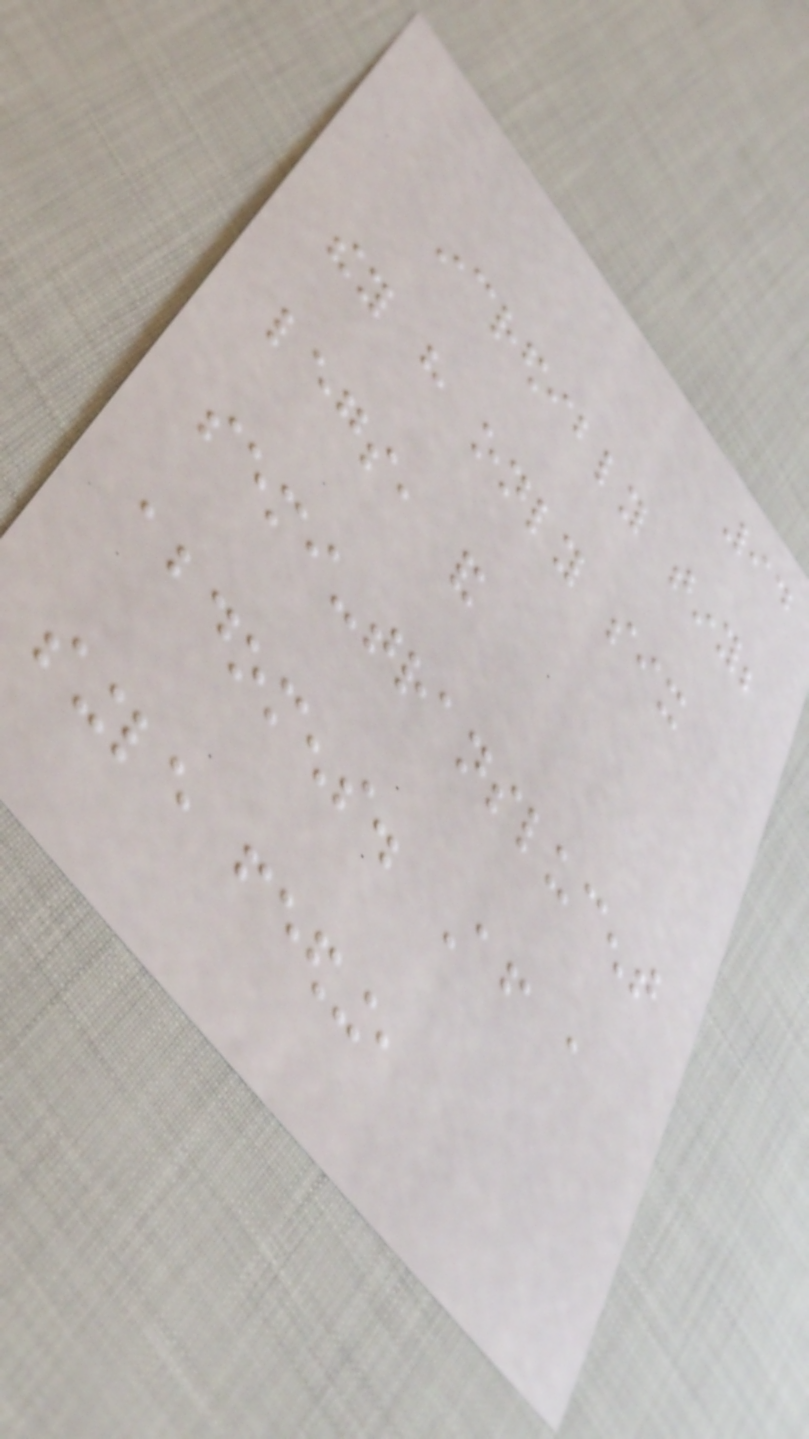94
incredibly tiny;
they have only six
legs, and
semi-translucent
abdomens. After a
single feeding,
